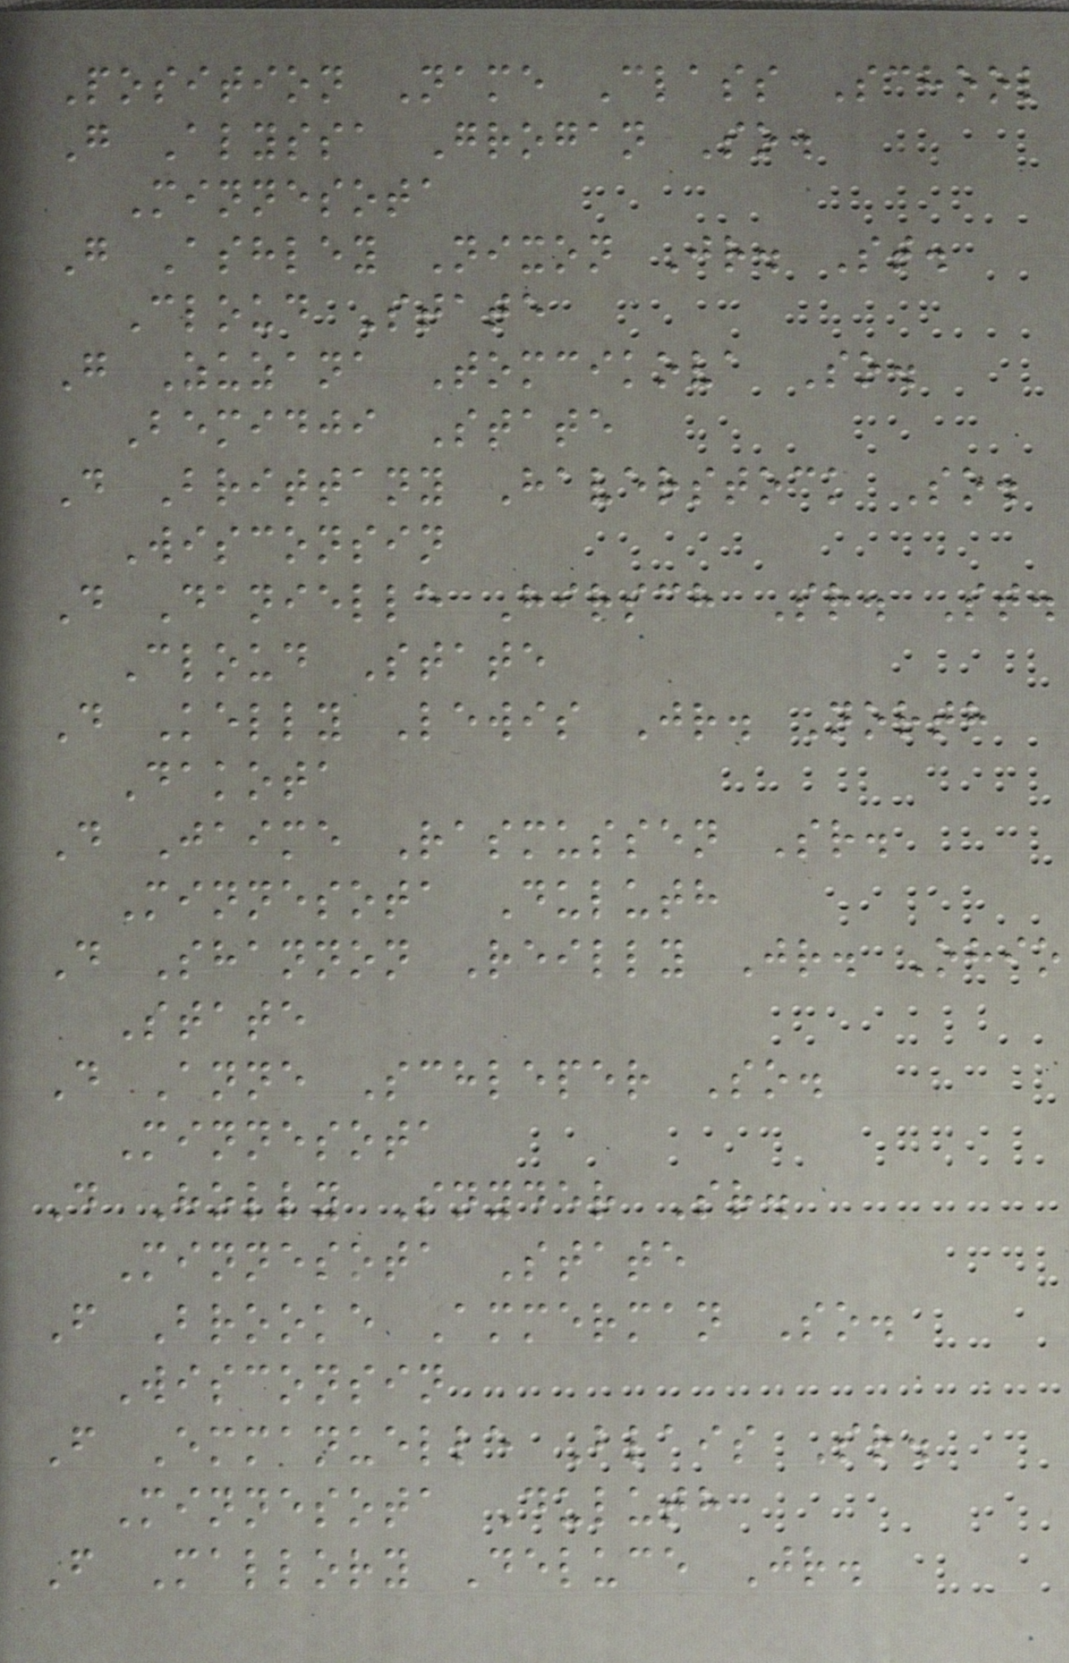Position Name Class School
G Alyssa Grogan So.
Minnesota
G Ashley Nixon Jr. St.
Cloud State
G Zuzana Tomcikova So.
Bemidji State
D Brittany Haverstock So.
Wisconsin
D Danielle Hirsch Sr. St.
Cloud State
D Kelly Lewis Jr. North
Dakota
D Jaime Rasmussen Sr.
Minnesota Duluth
D Shannon Reilly Jr. Ohio
State
D Anne Schleper So.
Minnesota
D Holly Snyder Sr.
Minnesota State
F Brooke Ammerman So.
Wisconsin
F Emmanuelle Blais Sr.
Minnesota Duluth
F Mallory Deluce Jr.
